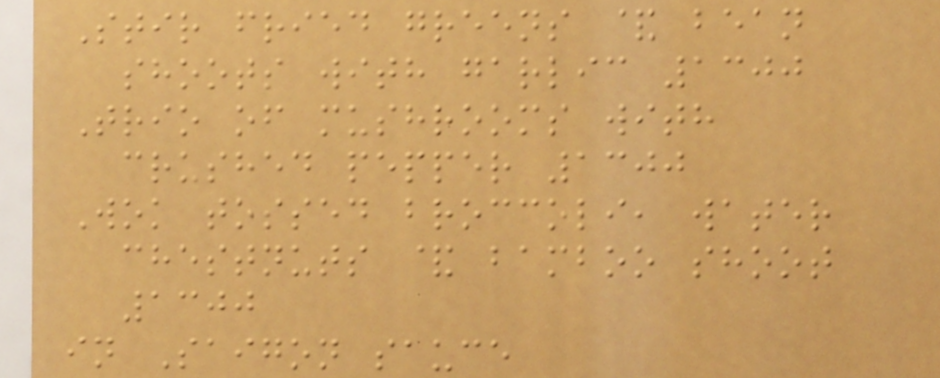Stir fried greens & bean
shoots with garlic 1300
Trio of mushrooms with
crushed pepper 1300
Wok tossed broccoli, water
chestnuts & bamboo shoot
1300
in Saigon sauce
